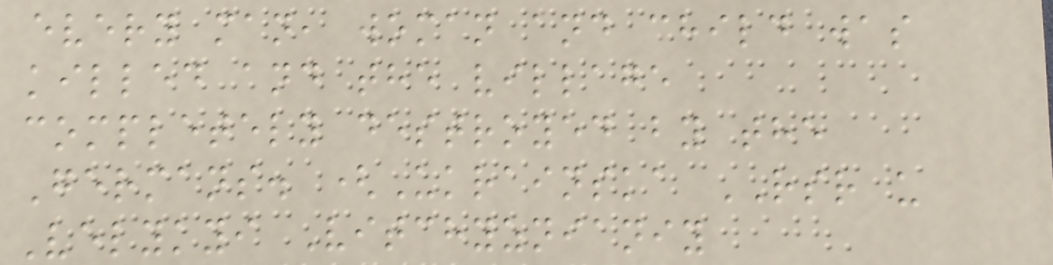every man, woman and child was
killed and the village
completely destroyed by the
Germans. (Ukrainska RSR u
Velykyi Vitchyznianiy
